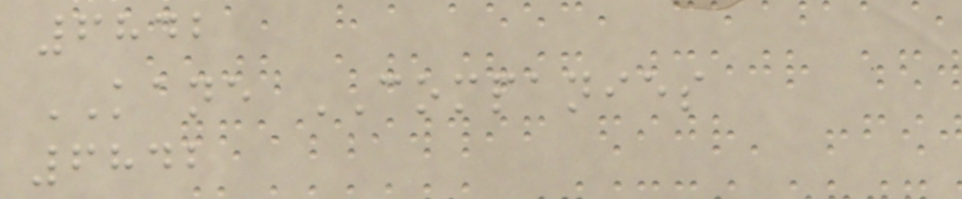6842
KANE COMPANIES
6842
